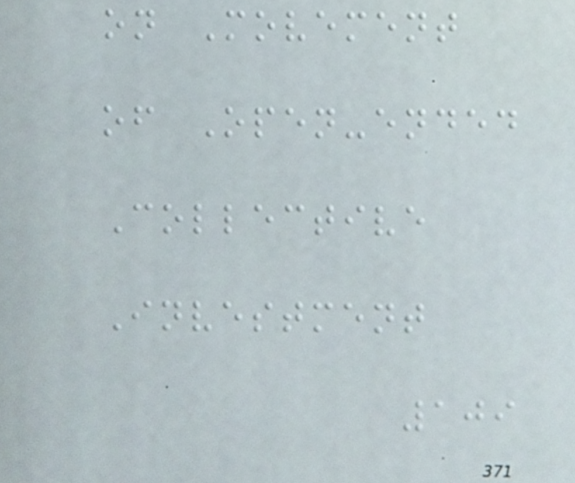on Movement
of Open-ended
Collective
Investment
109
